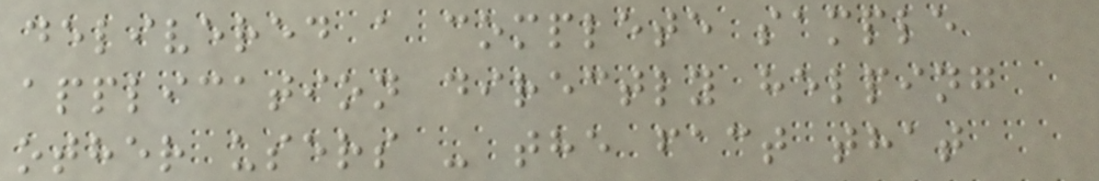delivered a complete sample
application directly helping
other users - the fact that
